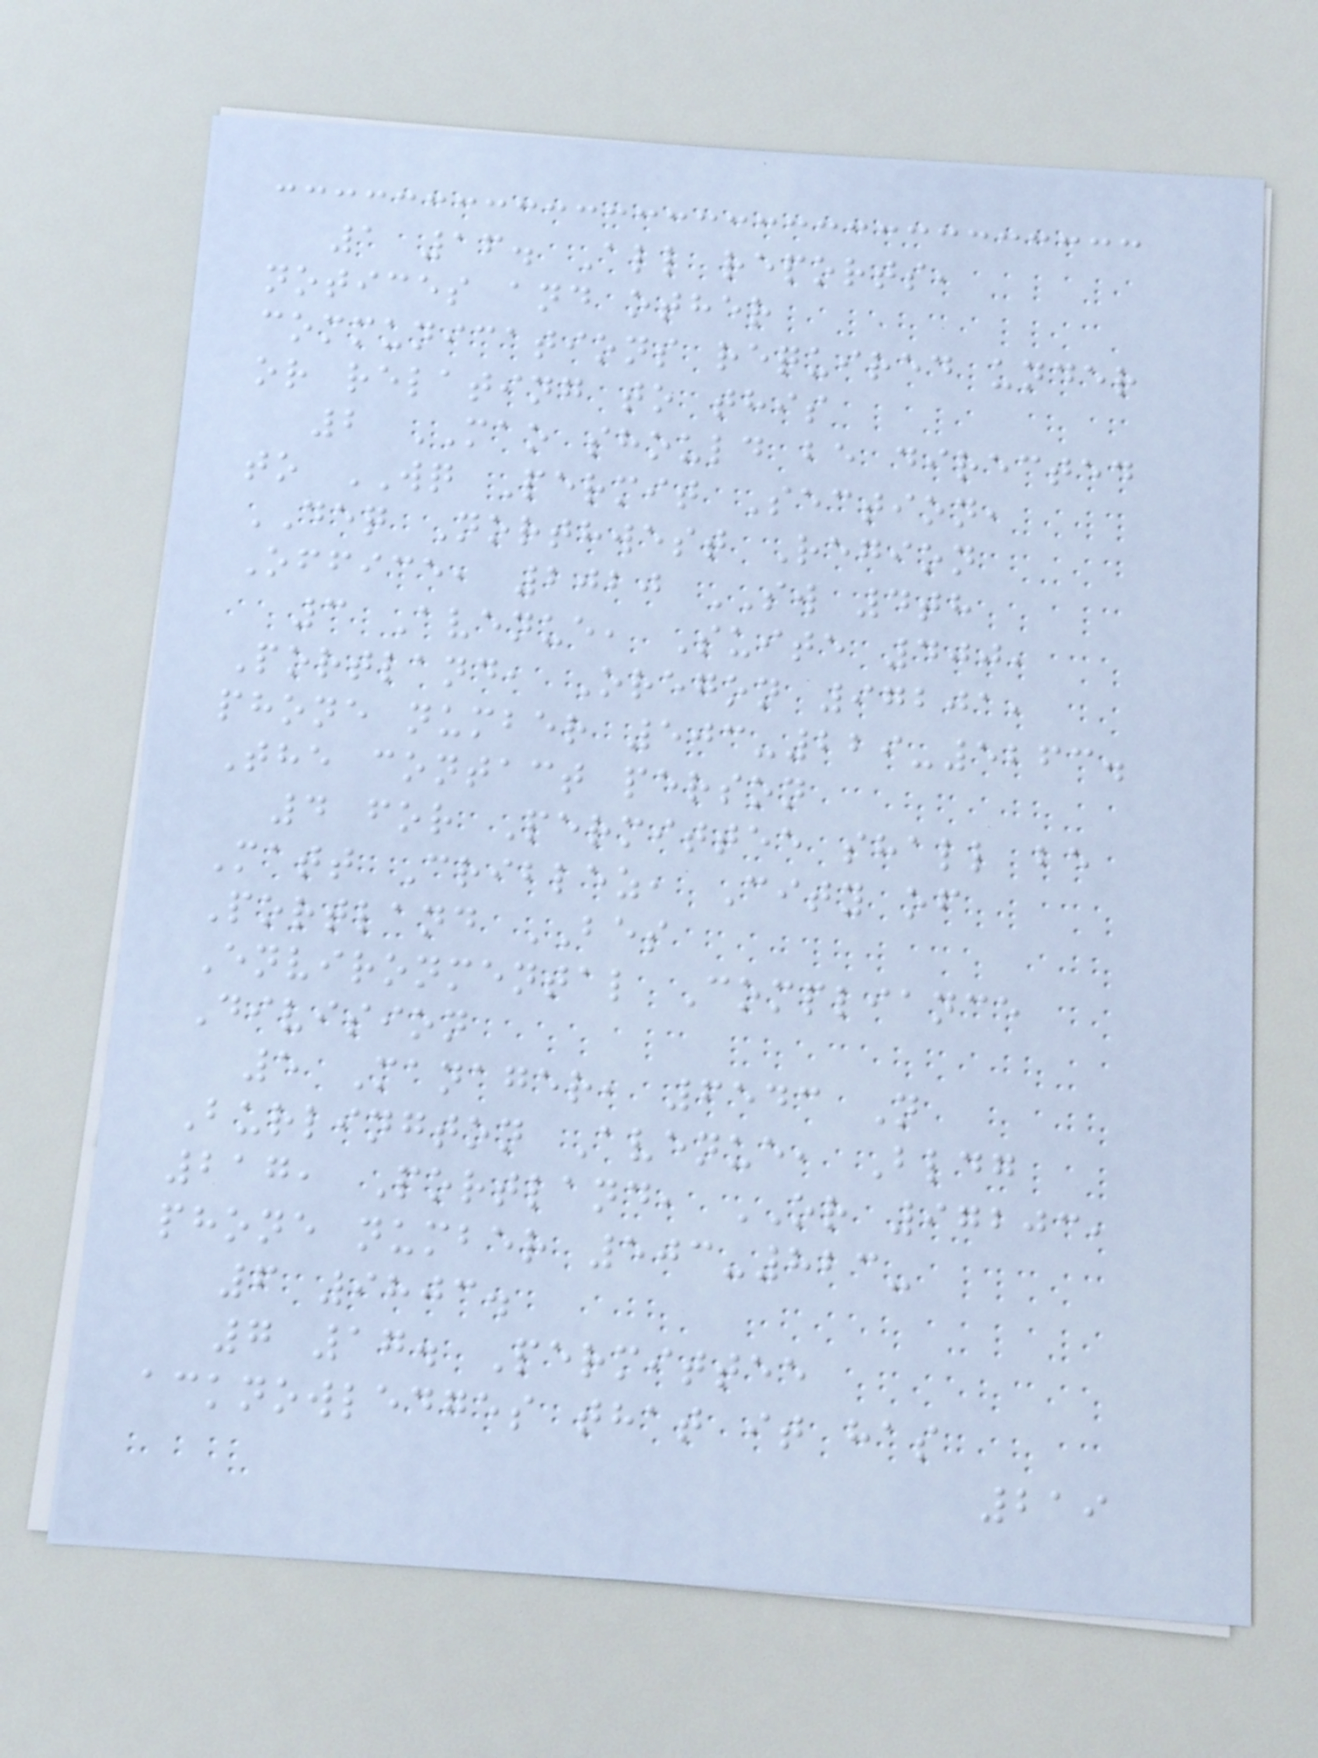1 16. All reports,
notices and other
communications required under
or relating to this
2 MAO should be directed
to WQ Permit Section,
DEQ Northwest Region
Office, 2020 SW 4th
3 Avenue, Suite 400,
Portland, Oregon 97201,
phone number 503-229-5263.
The contact person
4 for Permittee shall be
Matt Criblez, City of
Portland BES
Environmental Compliance
Division
5 Manager, 6543 N
Burlington Avenue, Bldg
217, Portland, OR 97203,
phone number 503-823-
6 9803.
7 17. Permittee
acknowledges that it has
219
